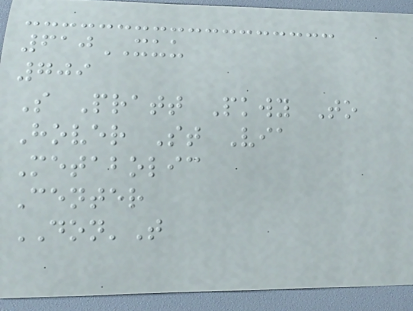610XUU
709
S Pratt Pkwy To
Hover St Via
Metabolic
Center
DON'T
